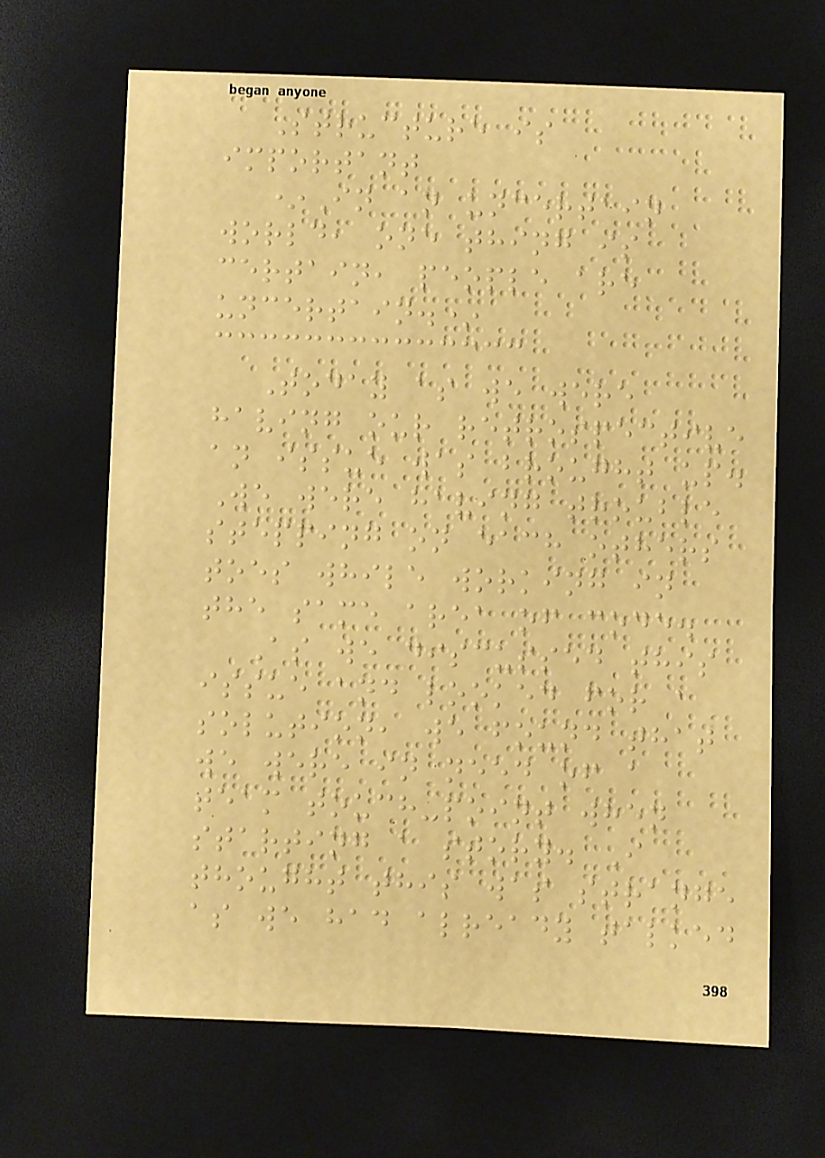Structure is
important
*In an uncertain
world, one thing is
certain, people are
uncertain.*
Today as we were
having our retrospective
an issue was brought up.
We were having trouble
stepping on each others
toes while working in
the same area of code.
As we discussed this
issue and looked for a
solution, we found that
we were in need of a
team touch-point when
starting a story. I
thought this was strange
as we had already talked
